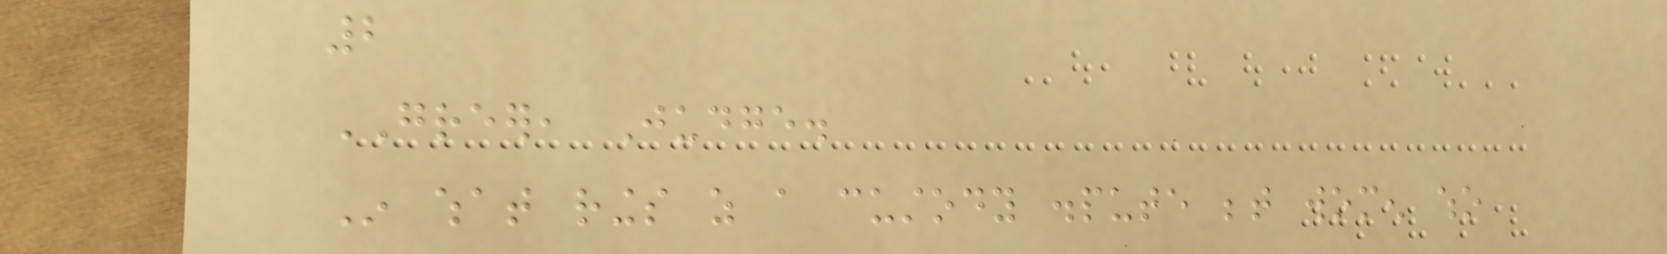2
GREER, Judge.
In what rings as a custody dispute between women who
